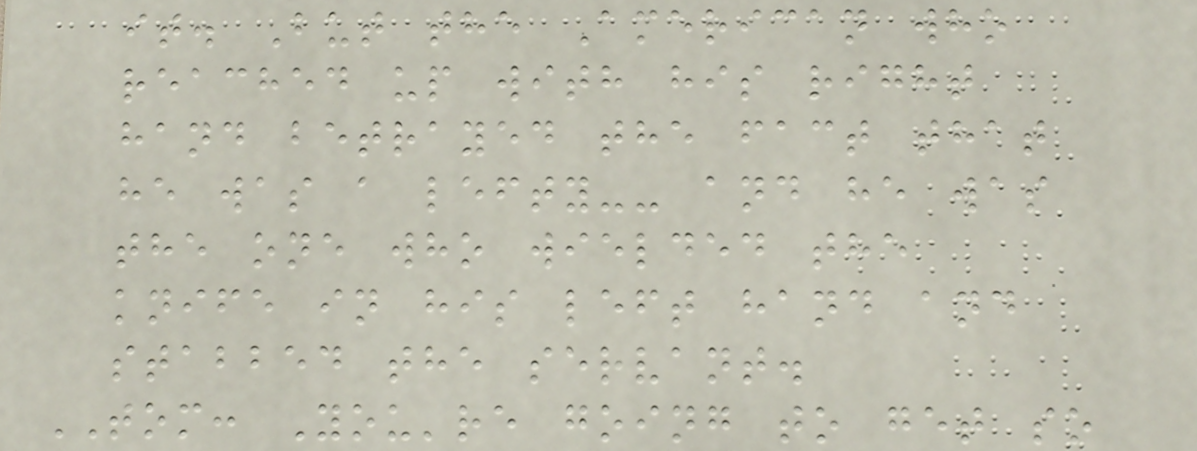it. But the American who
reached up with his right
hand betrayed the fact that
he was a lefty-- and he was
the one who wielded the
knife in his left hand and
stabbed the servant.
TOM: You're going to get so
